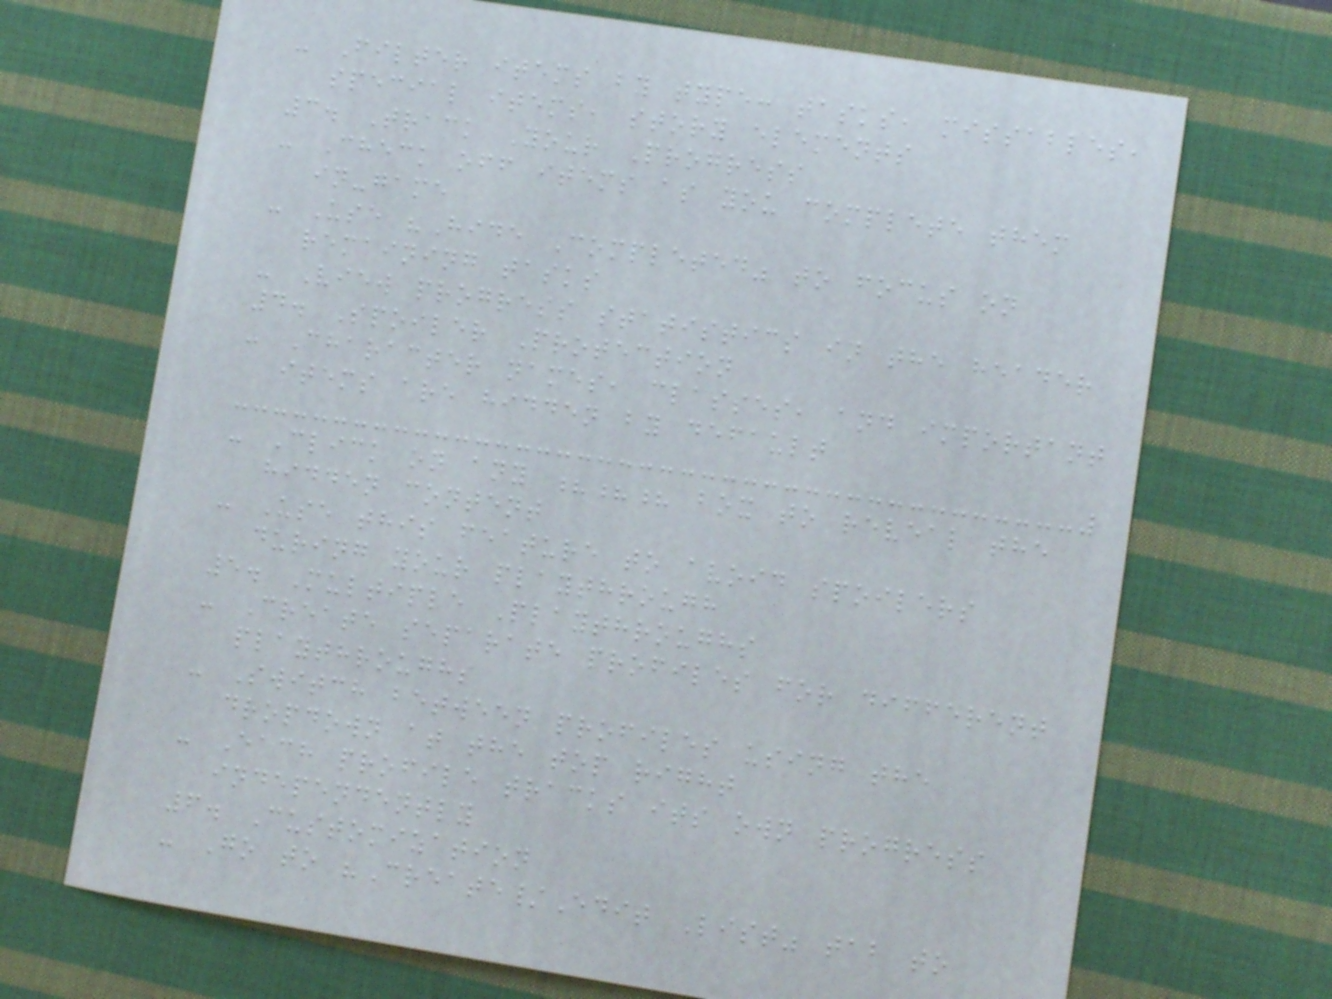- Filter items by type: tasks, missables,
special items, story elements
3. Track Your Progress
- Check off items as you complete them
in-game
- Use "Hide Completed" to focus on
remaining tasks
- View progress statistics in the header
4. Spoiler Protection
- Character names, classes, and important
items are hidden by default
- Click on any ??? box to reveal the
hidden content
- Use this feature to avoid spoilers
during your playthrough
5. Multiple Playthroughs
- Create separate profiles for different
playthroughs
- Switch between profiles using the
dropdown at the top right
- Each profile tracks its own progress
independently
6. Customization
- Go to "Create/Edit List" tab to
